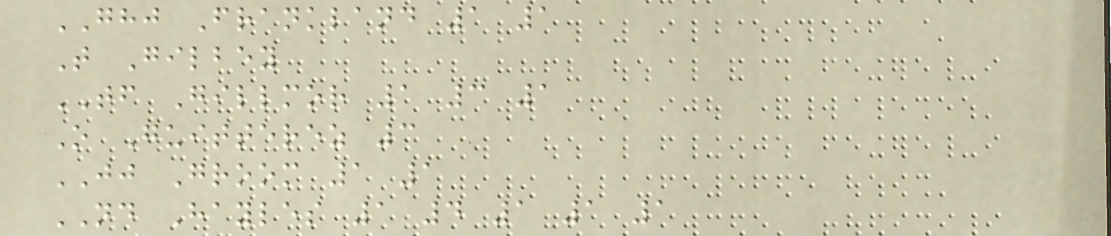GHJ Frankland 1 1
T Gilbey
TF Gillmor 1 3 1
O Guitterez 3
JJ Groom 1 1
ND Hayles 1 4 1 1 1
